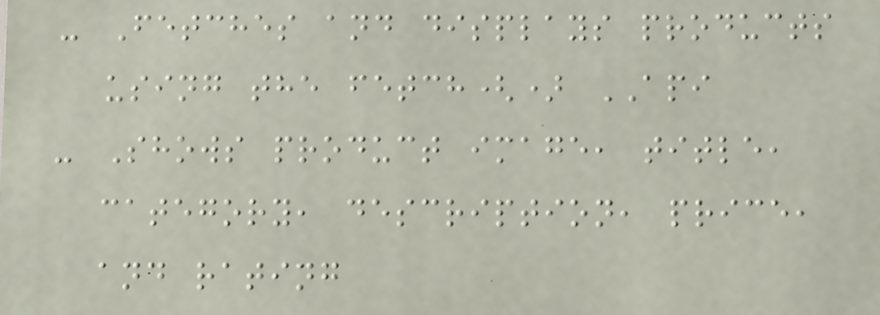- Fetches and displays products
using the fetch() API
- Shows product image, title,
category, description, price,
and rating
